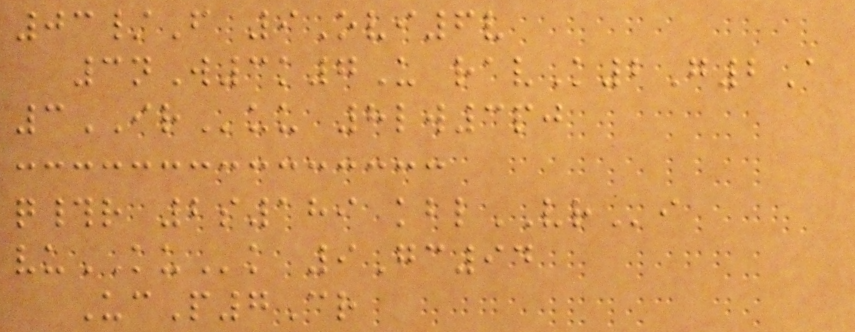03/F 9Ovi6v
3nW3k7U ravK2G2A
3IRuu 8lw3pj
q#r 2s189 kblVRi
vuKUk 9Gc94
UcP7Cr
